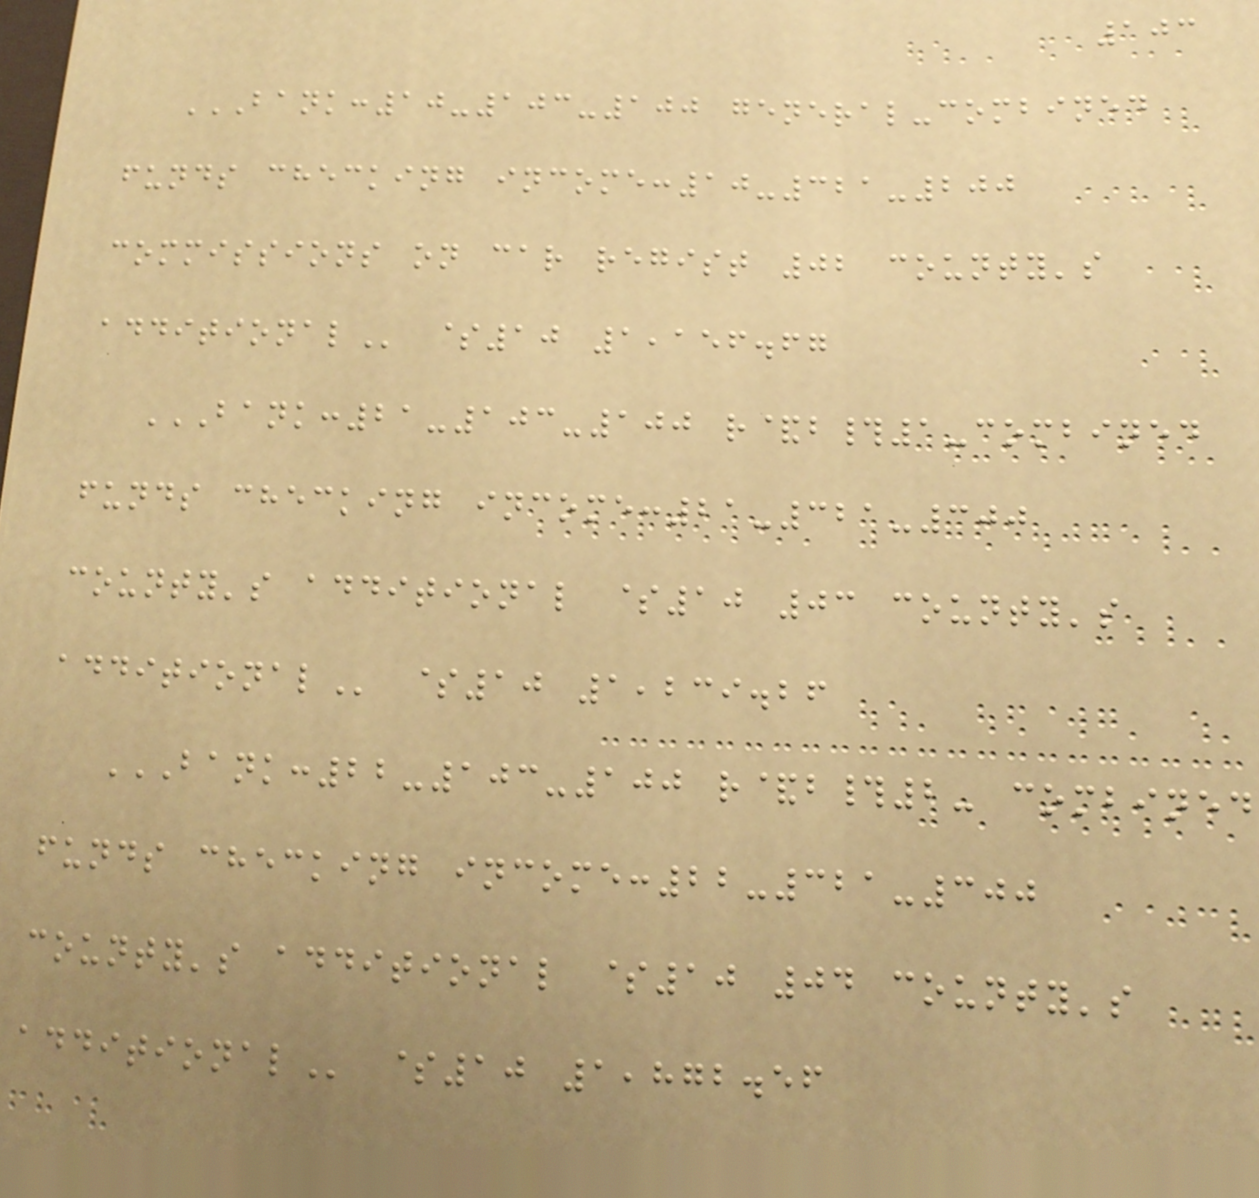103
BANK:10-103-100 GENERAL-COMBINED
FUNDS CHECKING INCOME:10-321-200
COMMISSIONS ON CAR REGIST 02 COUNTY'S
ADDITIONAL $10 1,156.67
BANK:21-103-100 R&B#1-COMBINED
FUNDS CHECKING INCOME:21-321-300
COUNTY'S ADDITIONAL $10 03 COUNTY'S
ADDITIONAL $10 1,239.26
BANK:22-103-100 R&B#2- COMBINED
FUNDS CHECKING INCOME:22-321-300
COUNTY'S ADDITIONAL $10 04 COUNTY'S
ADDITIONAL $10 1,872.56
